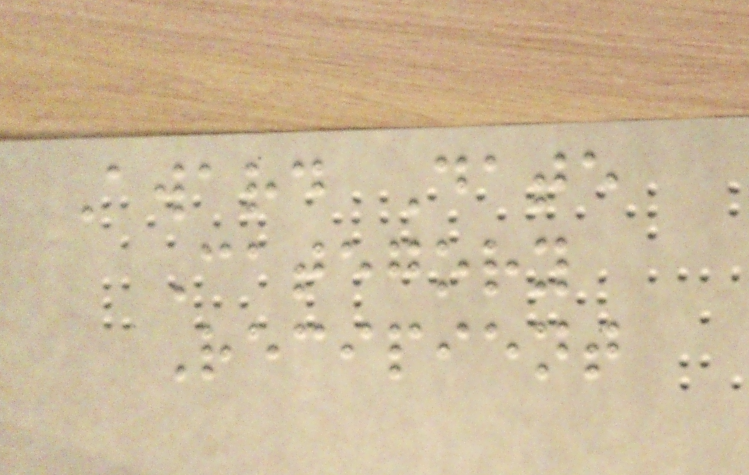Award Date
Category
Recipient
